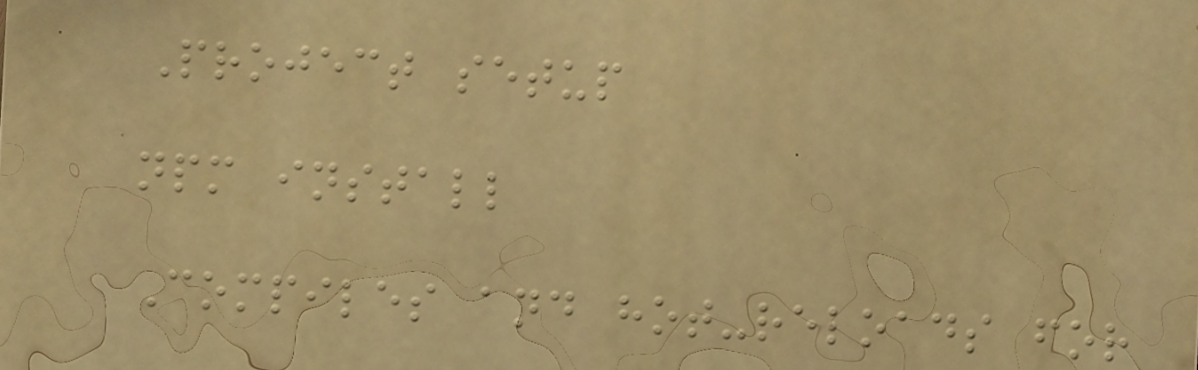Project setup
npm install
Compiles and hot-reloads for
